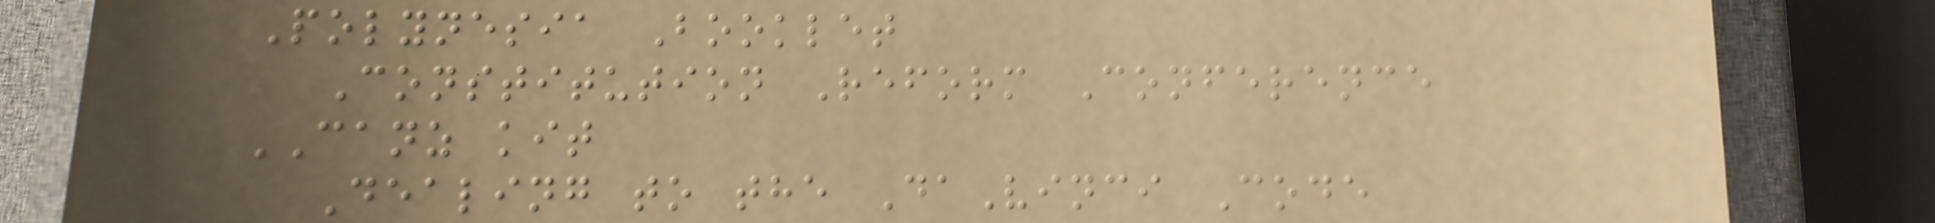Polynesia Booklet
Constitution Reform Conference
CANZ kit
Dealing to the DaVinci Code
